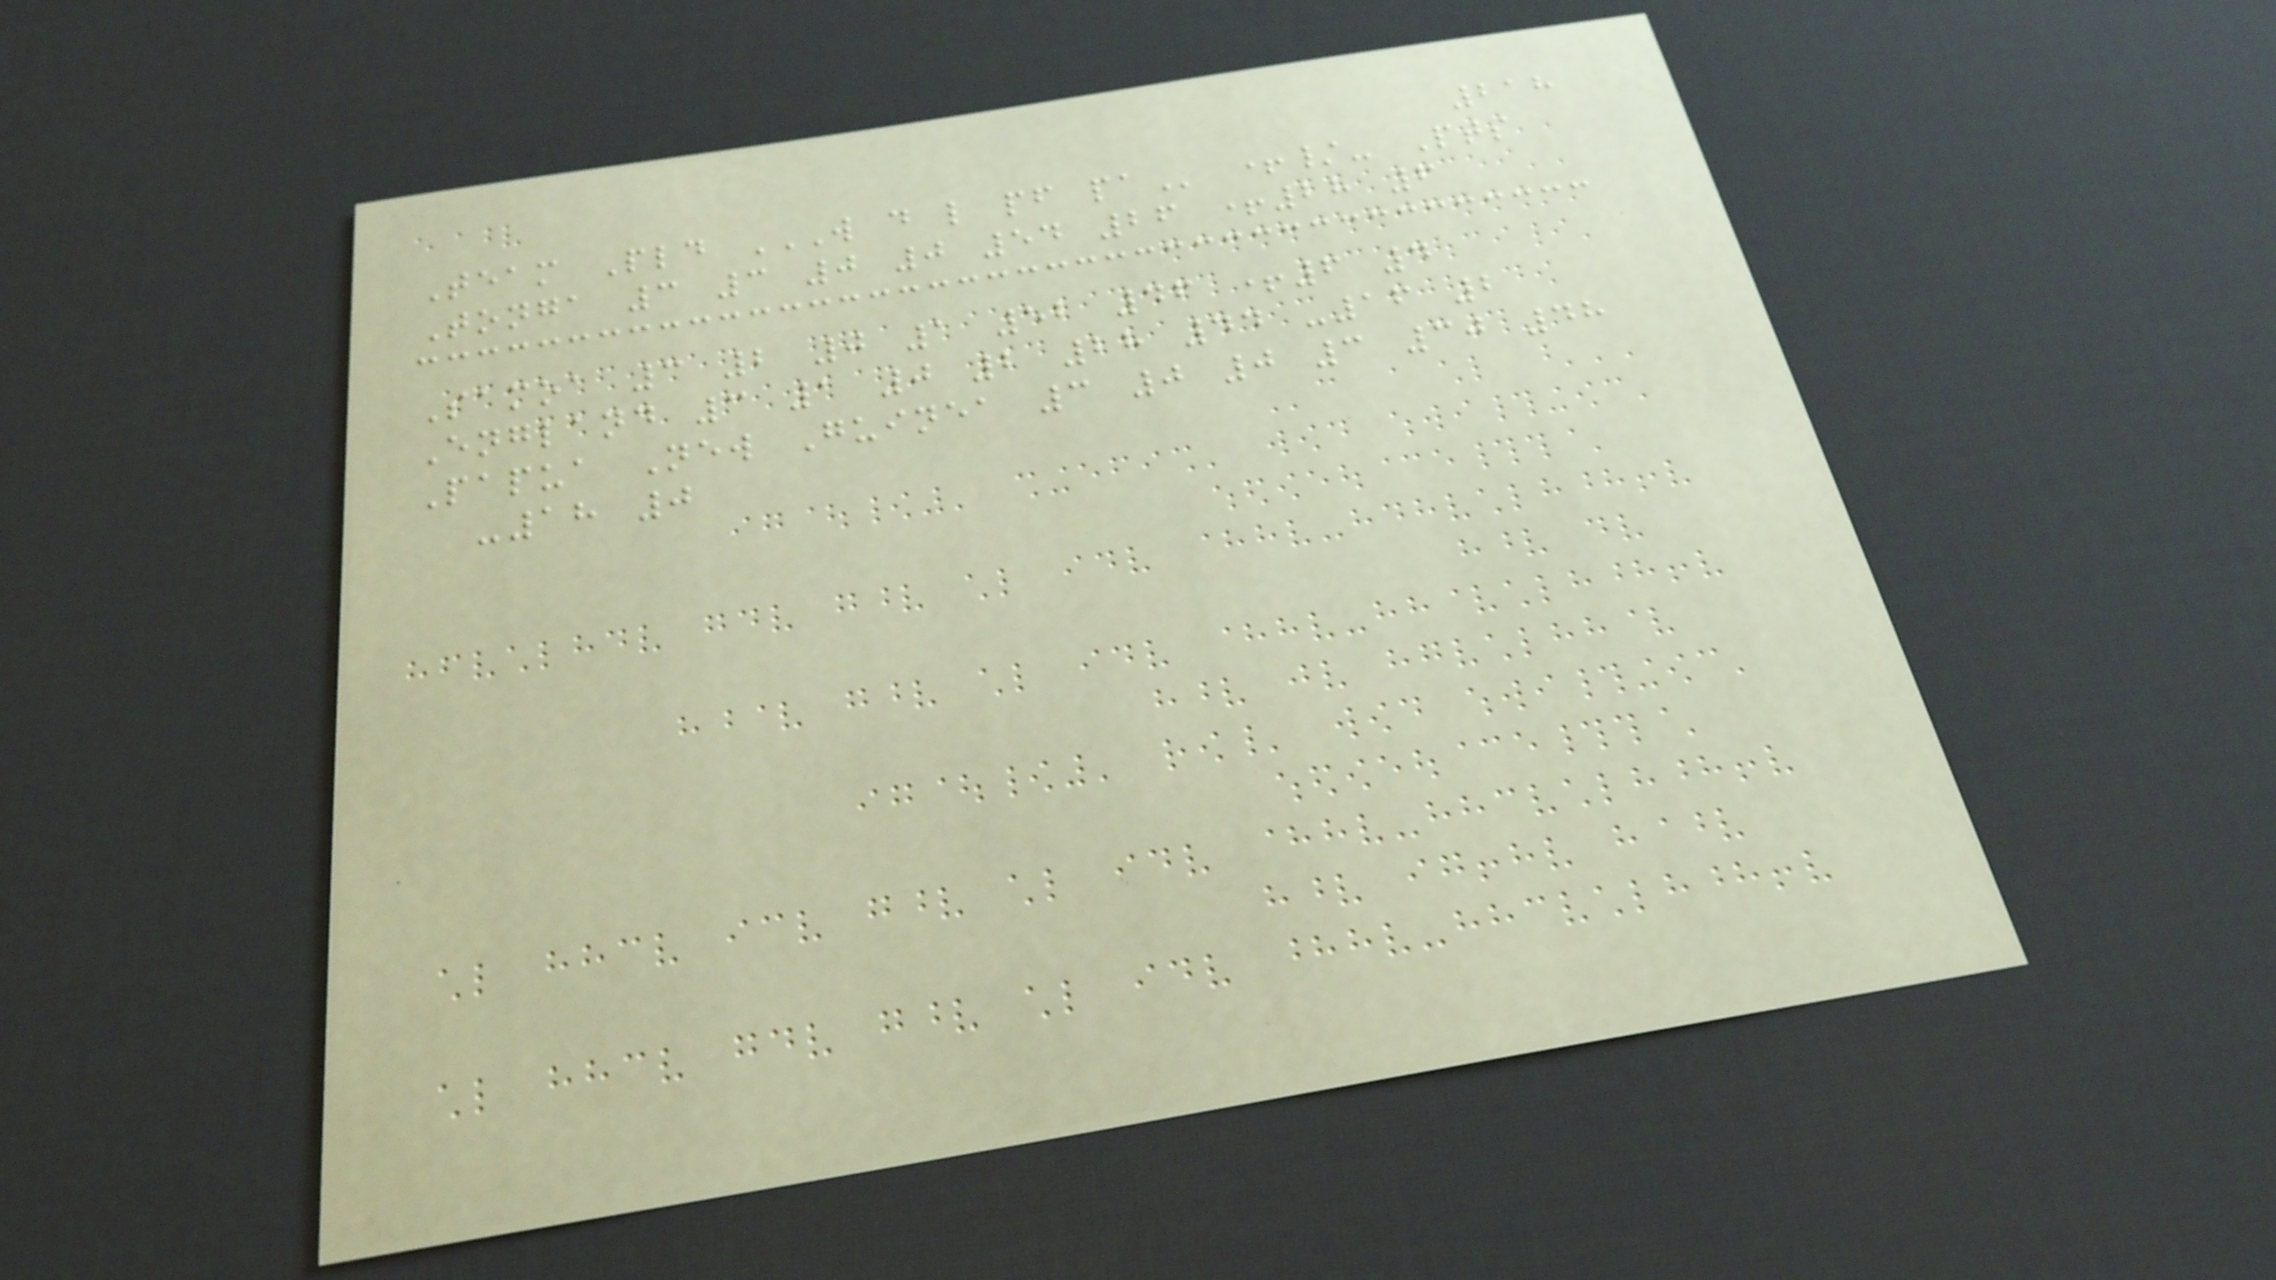218
Team Pld W D L PF PA +/- Pts
Tonga 3 3 0 0 54 26 +28 6
Samoa 3 2 0 1 52 46 +6 4
England 3 1 0 2 28 44 -16 2
Papua New Guinea 3 0 0 3 30 48
-18 0
